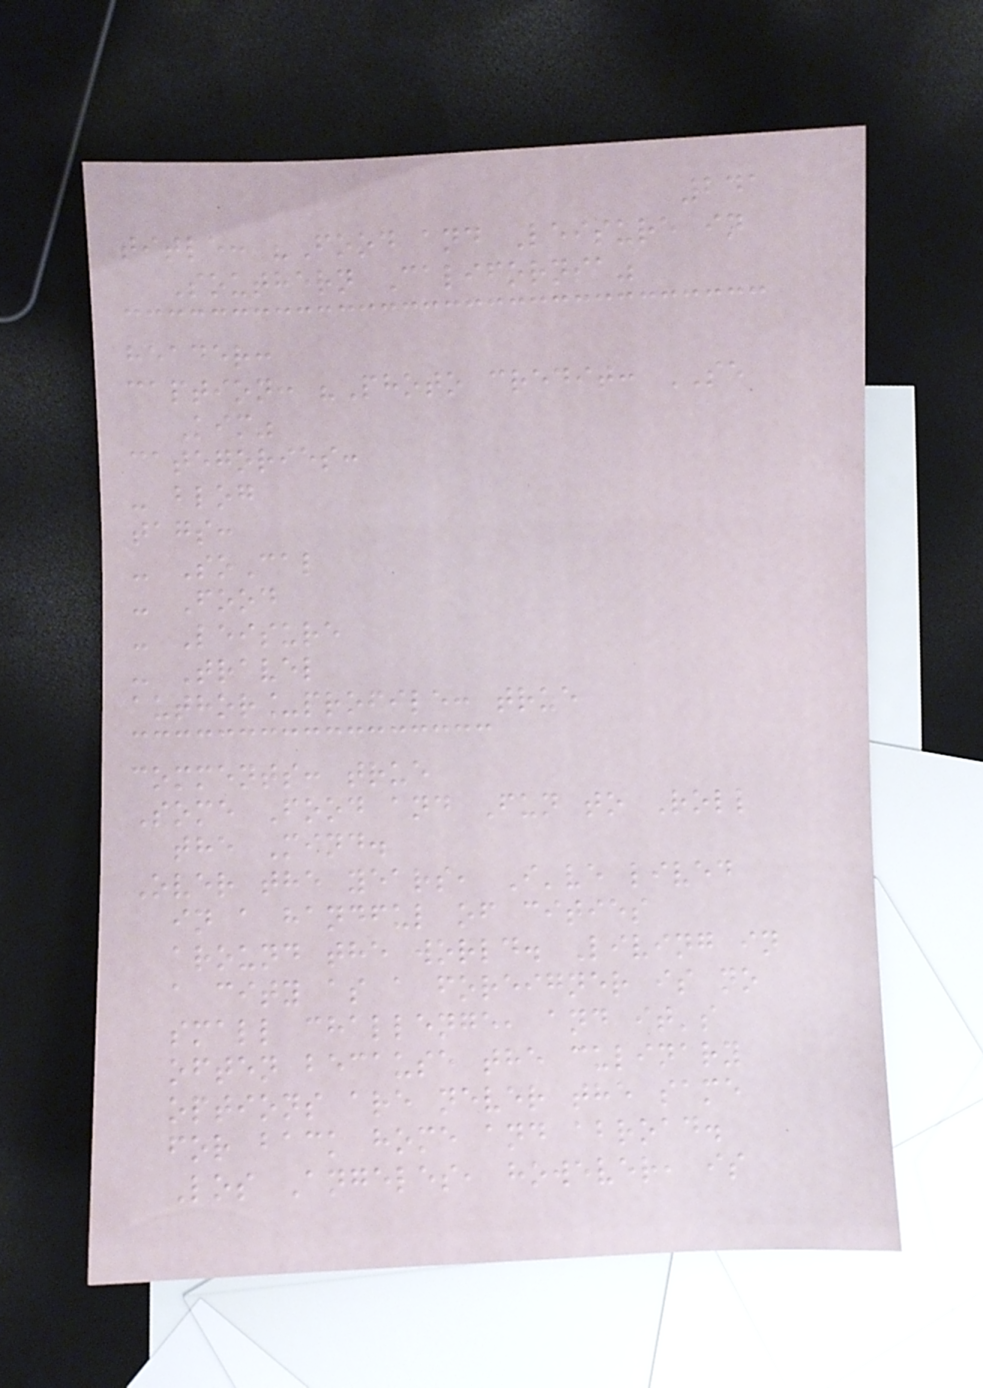241
title: "Food and Leisure in
Southern California"
header:
caption: "Photo credit: SE
Kim"
categories:
- blog
tags:
- SoCal
- Food
- Leisure
- Travel
author_profile: true
comments: true
Some Food and Fun to Roll
the Mind.
Over the years, I've lived
in a handful of cities
around the world. Living in
a city as a foreigner is no
small challenge, and it's
often because the culinary
options are never the same
for back home and abroad.
Los Angeles, however, is
